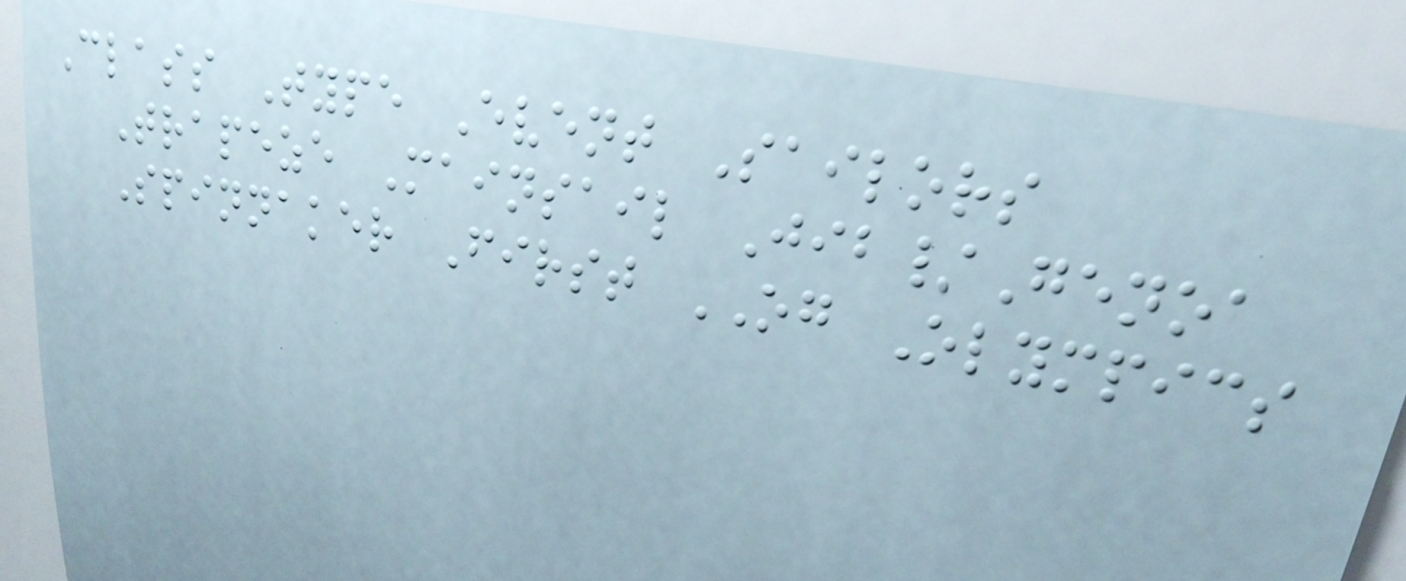Class Type Event Sailors
Trapeze Mainsail Jib/Genoa
Spinnaker First OG Olympics
